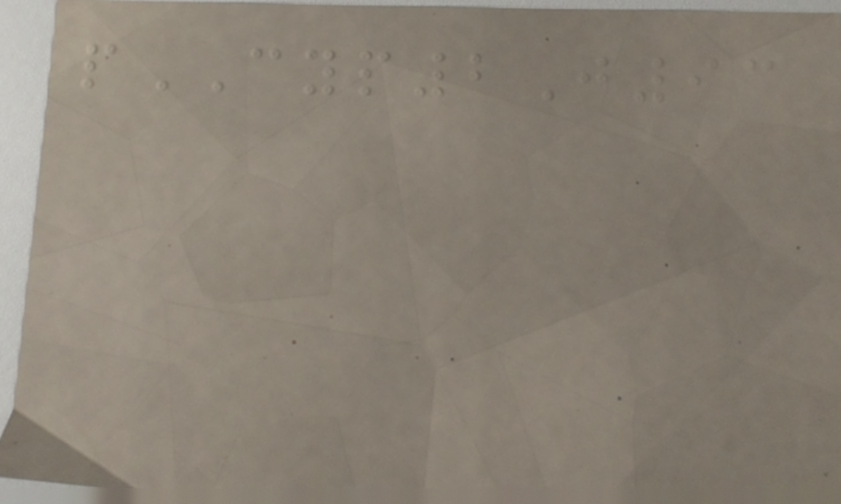pCYP2J93
